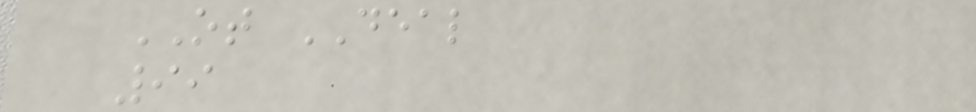OT DEAL
99
